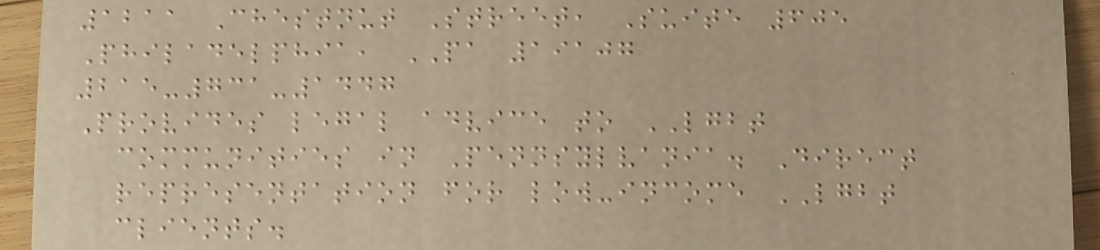1211 Chestnut Street, Suite 605
Philadelphia, PA 19107
215-731-1447
Provides legal advice to LGBT
communities in Pennsylvania. Direct
representation for low-income LGBT
clients.
